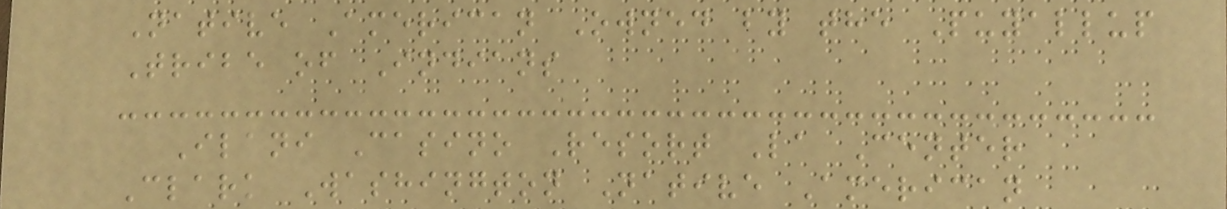Native American Owned by the Puyallup
Tribe of Indians
Ilani Casino Resort La Center
Clark Washington Native American
